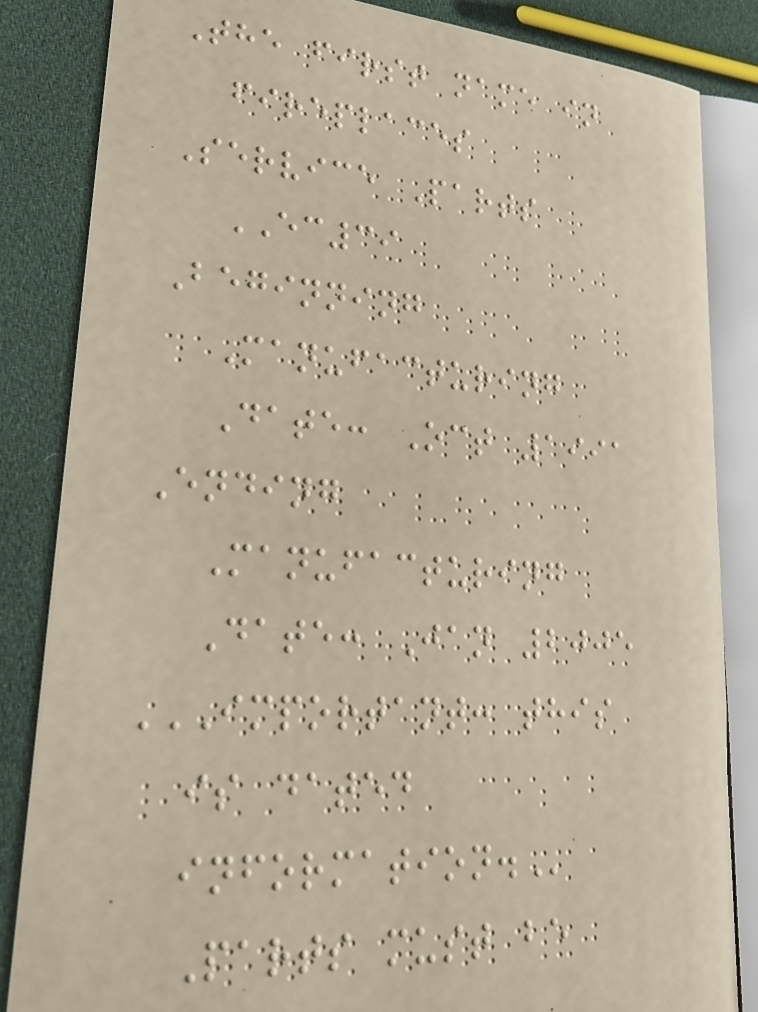The first name in
fireplaces
Service Parts
EC39
Beginning
Manufacturing
Date: Oct 1991
Ending
Manufacturing
Date: Jan 2005
IMPORTANT: THIS
IS DATED
INFORMATION.
Parts must be
